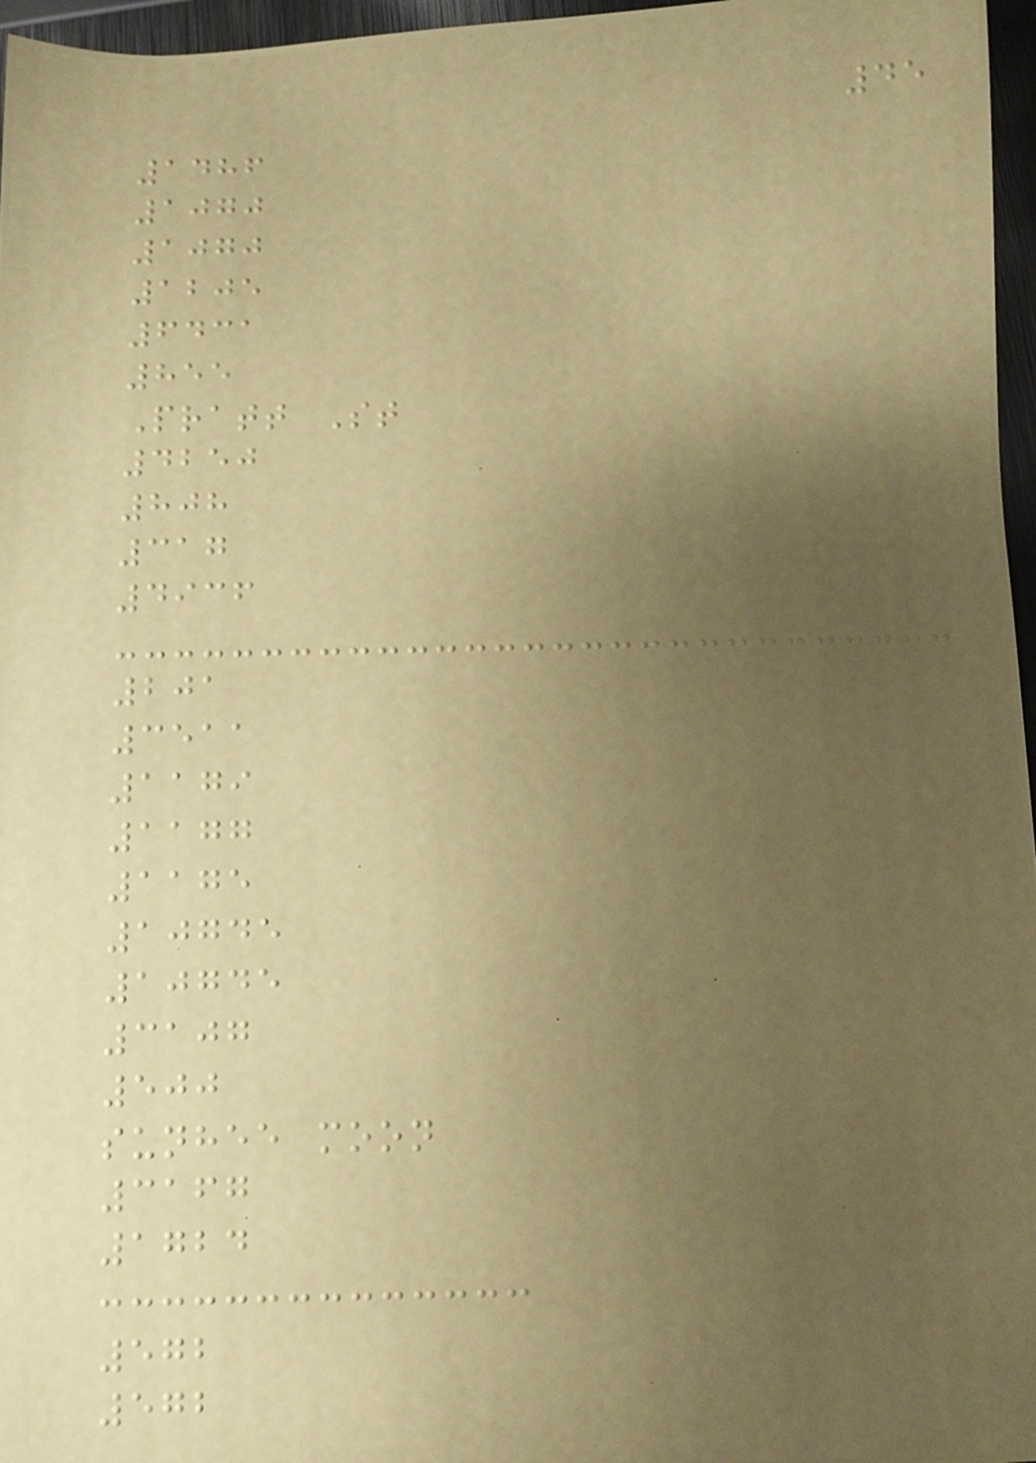45
1486
1070
1070
1205
6431
855
Pratt St
4250
808
317
4936
201
3511
1179
1177
1175
10745
10745
3107
500
sunhee moon
3167
1724
572
572
